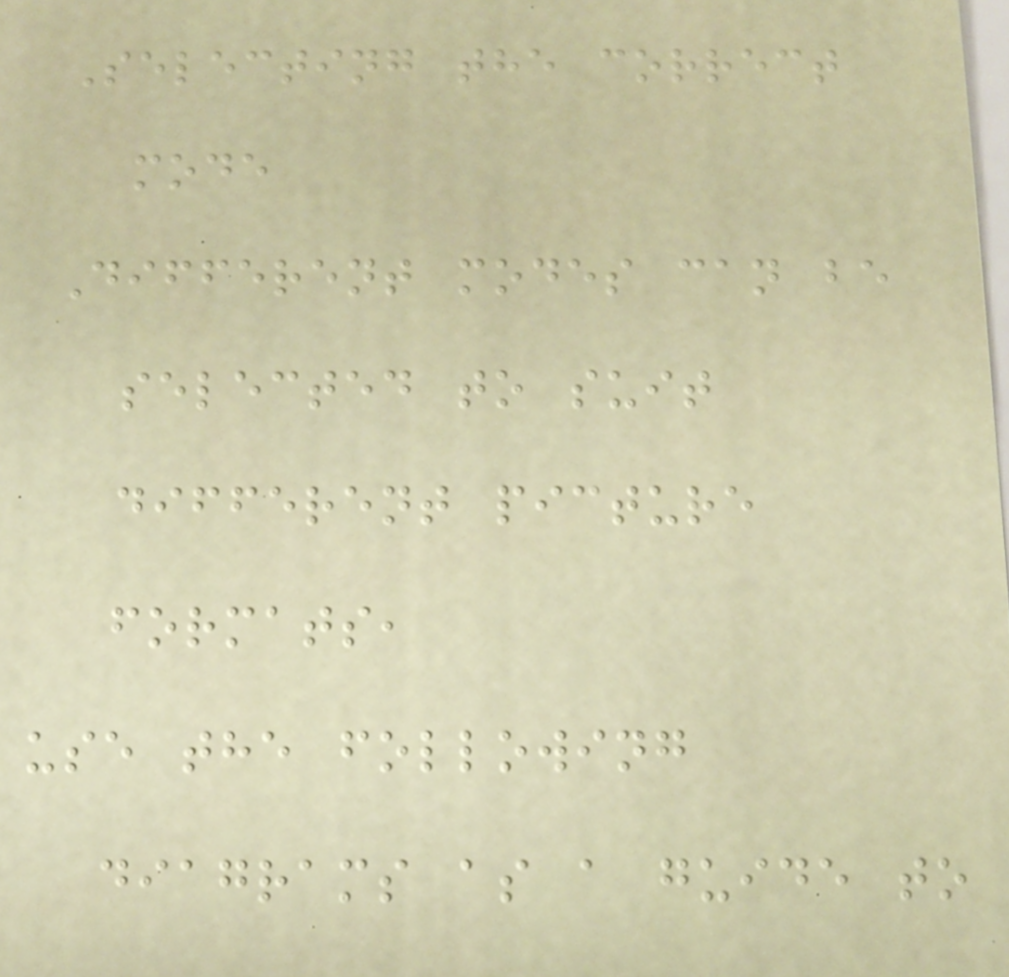Selecting the correct
mode
Different modes can be
selected to suit
different picture
formats,
use the following
diagrams as a guide to
